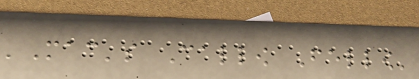'Mac's Callow Fellow'
